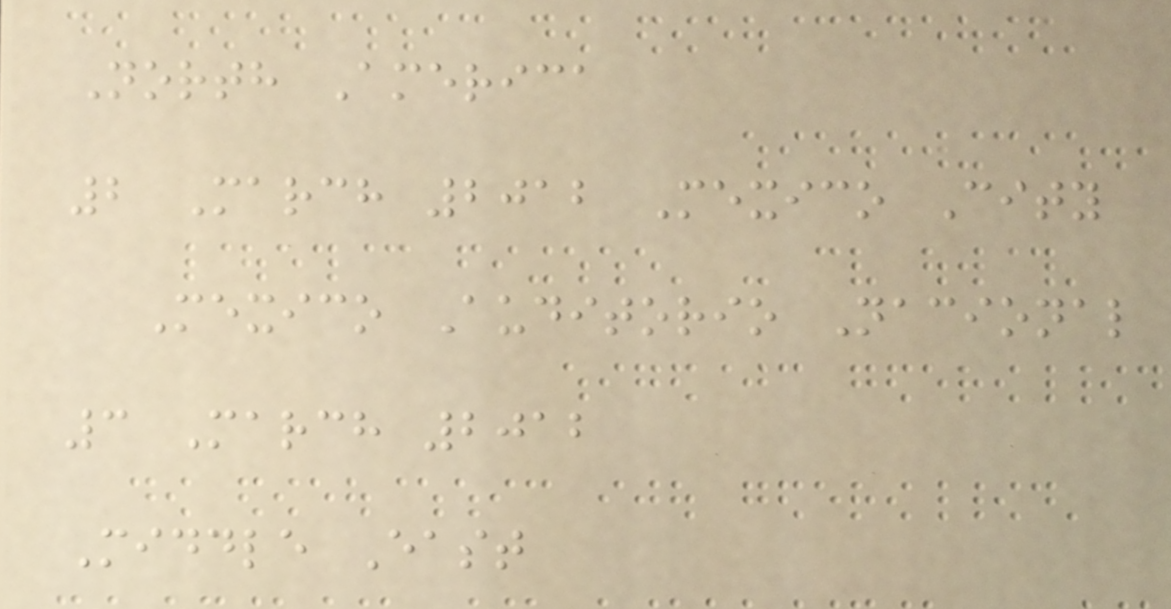North America
2 March 2012 Mexico City
Mexico Auditorio Nacional
3 March 2012
Middle East
